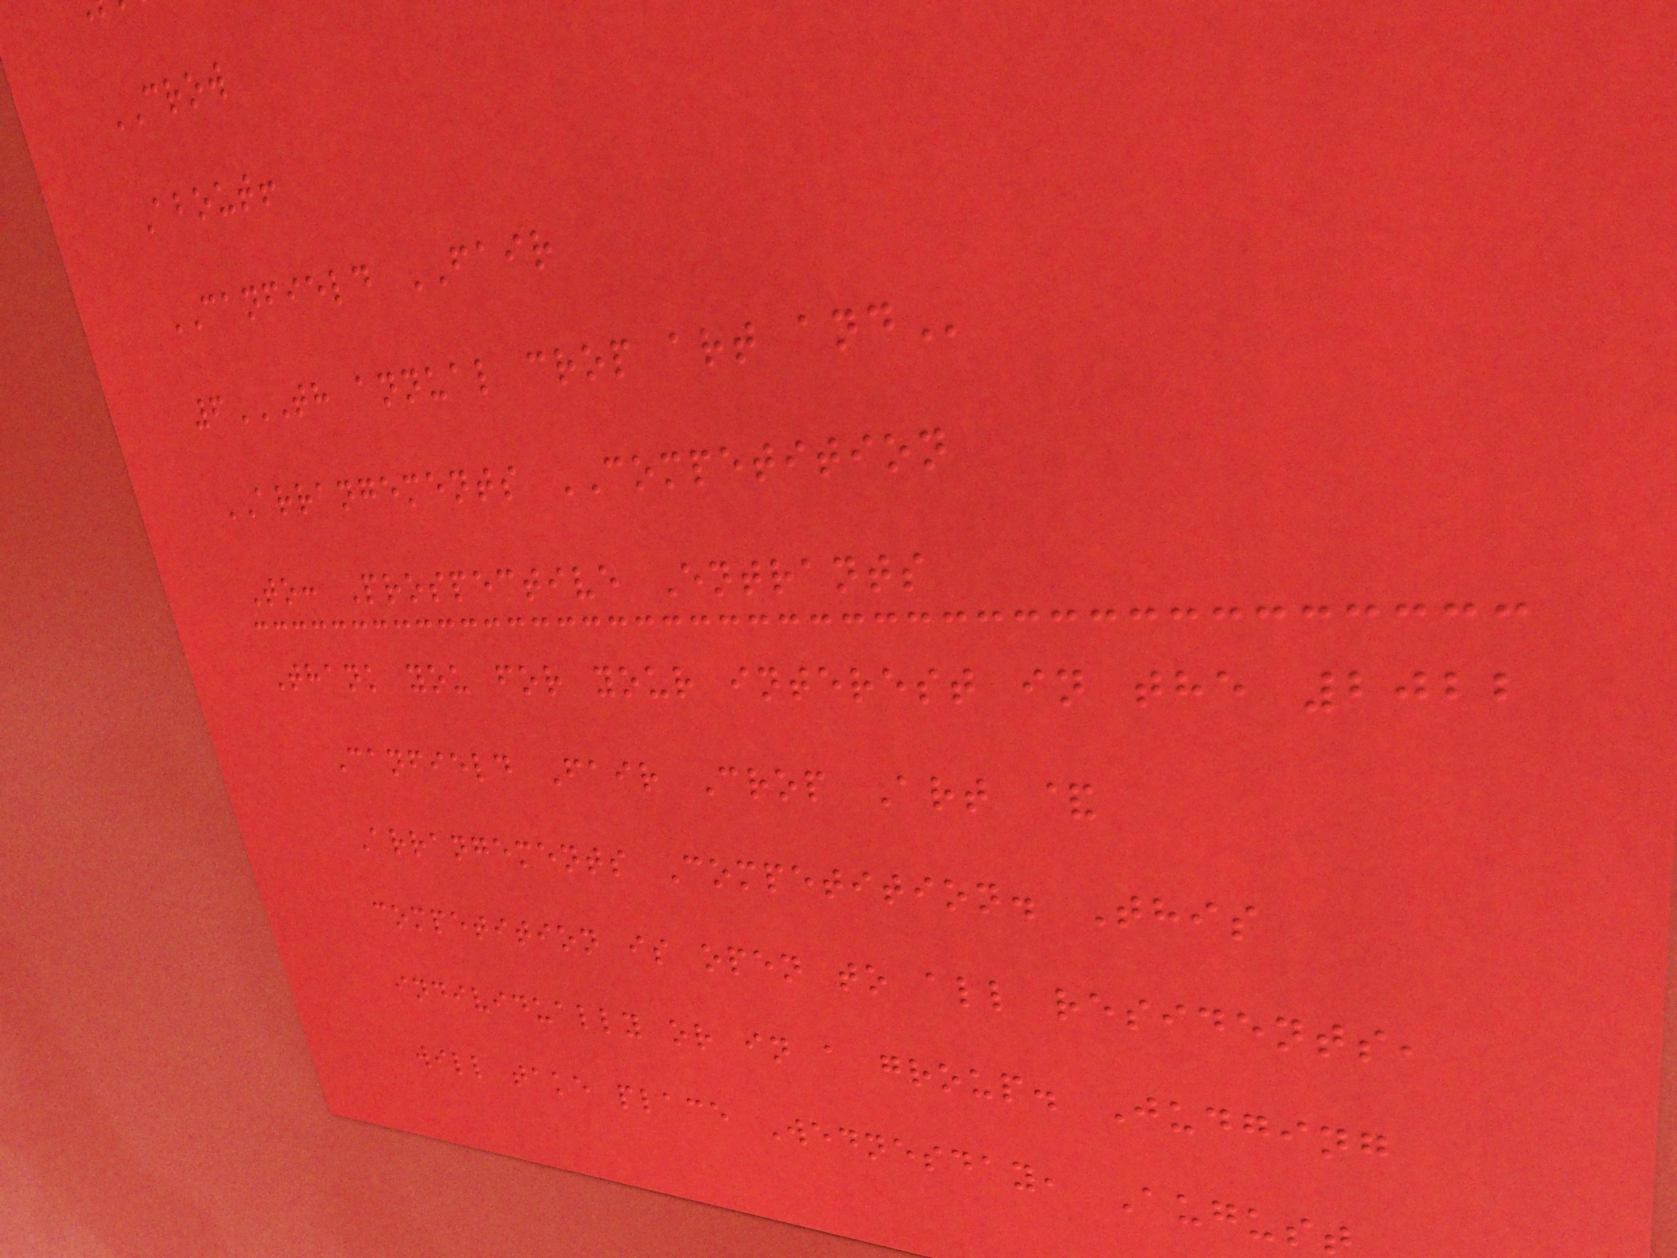CROW
About!
CANFIELD FAIR
6TH ANNUAL CROP ART AND
ARRANGEMENTS COMPETITION
To: Prospective Entrants
Thank you for your interest in the 2022
Canfield Fair Crop Art &
Arrangements Competition. This
competition is open to all residents,
individually or in a group. Judging
will take place Wednesday, Augus
